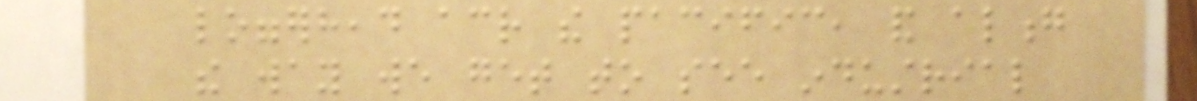loggerhead across the pacific, and along
the way we get to see industrial
